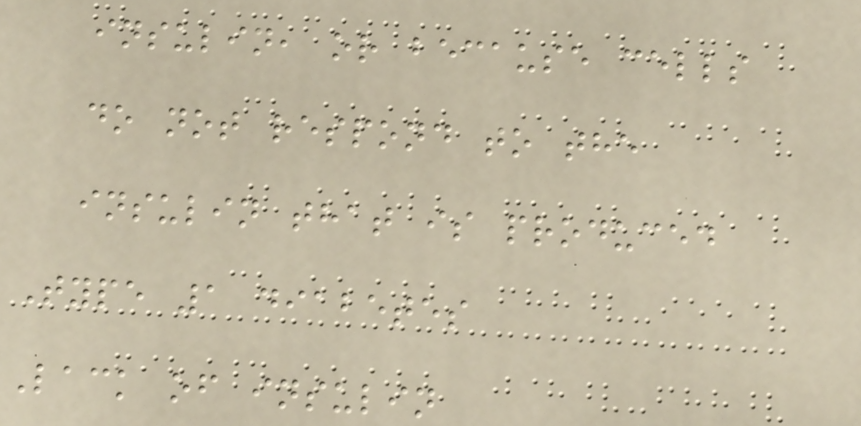insulin, or because cells
do not respond to the
insulin that is produced
Type 1 diabetes
Lack of insulin
